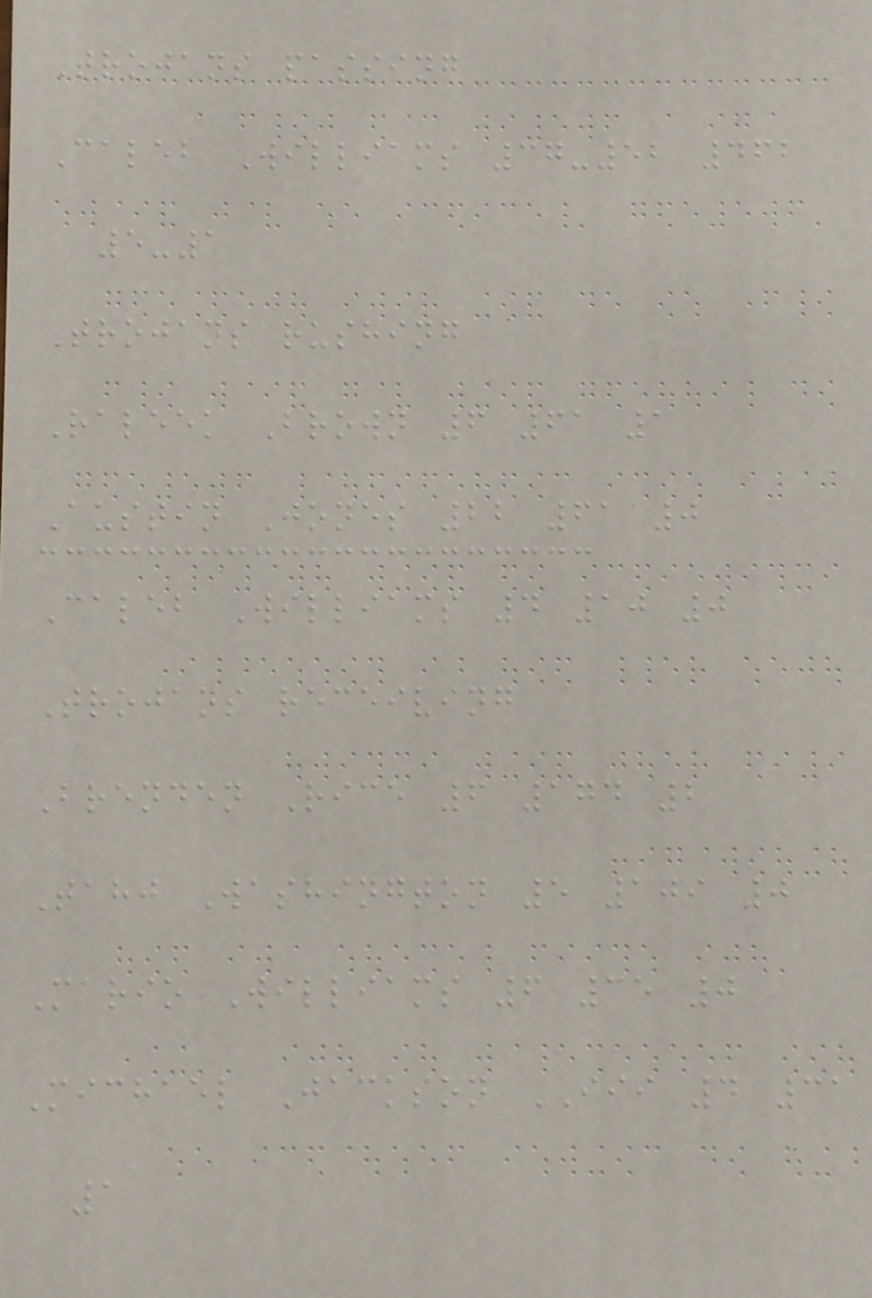Trojans passing
Caleb Williams 37-52 462
5-1
Trojans rushing
Raleek Brown 6 61 1
Austin Jones 22 61 0
Caleb Williams 4 10 0
Trojans receiving
Brenden Rice 6 174 2
Tahj Washington 5 109 0
Mario Williams 6 35 0
Michael Jackson III 4 31
1
